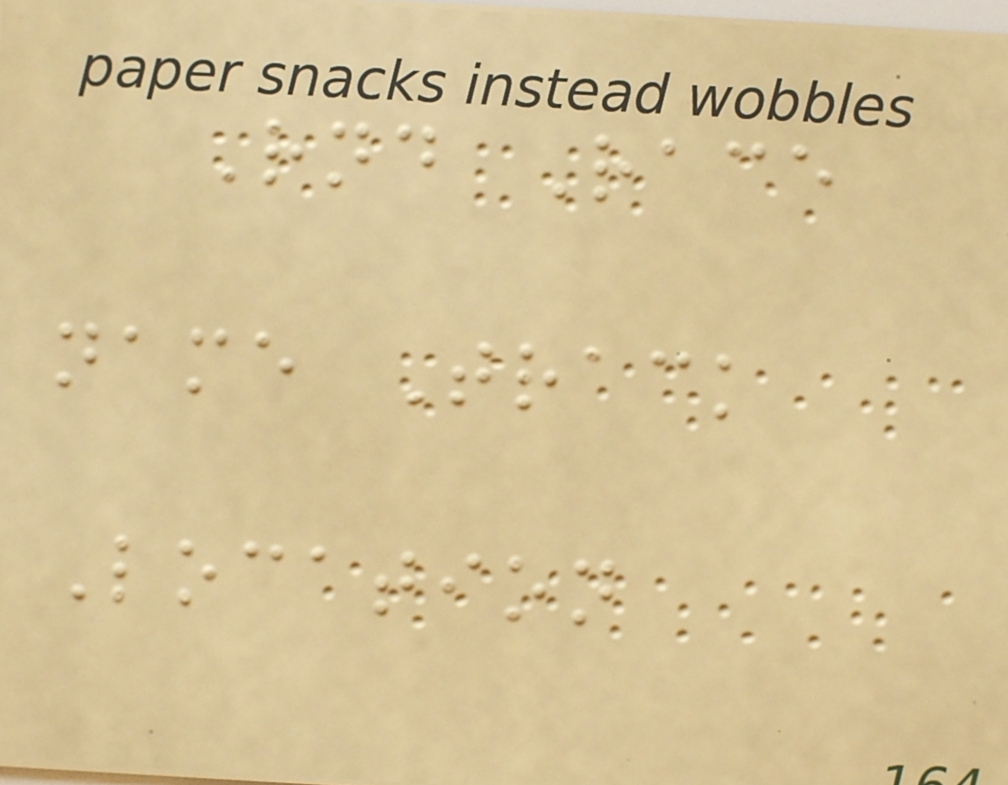Rnd Race
name Track
Location
